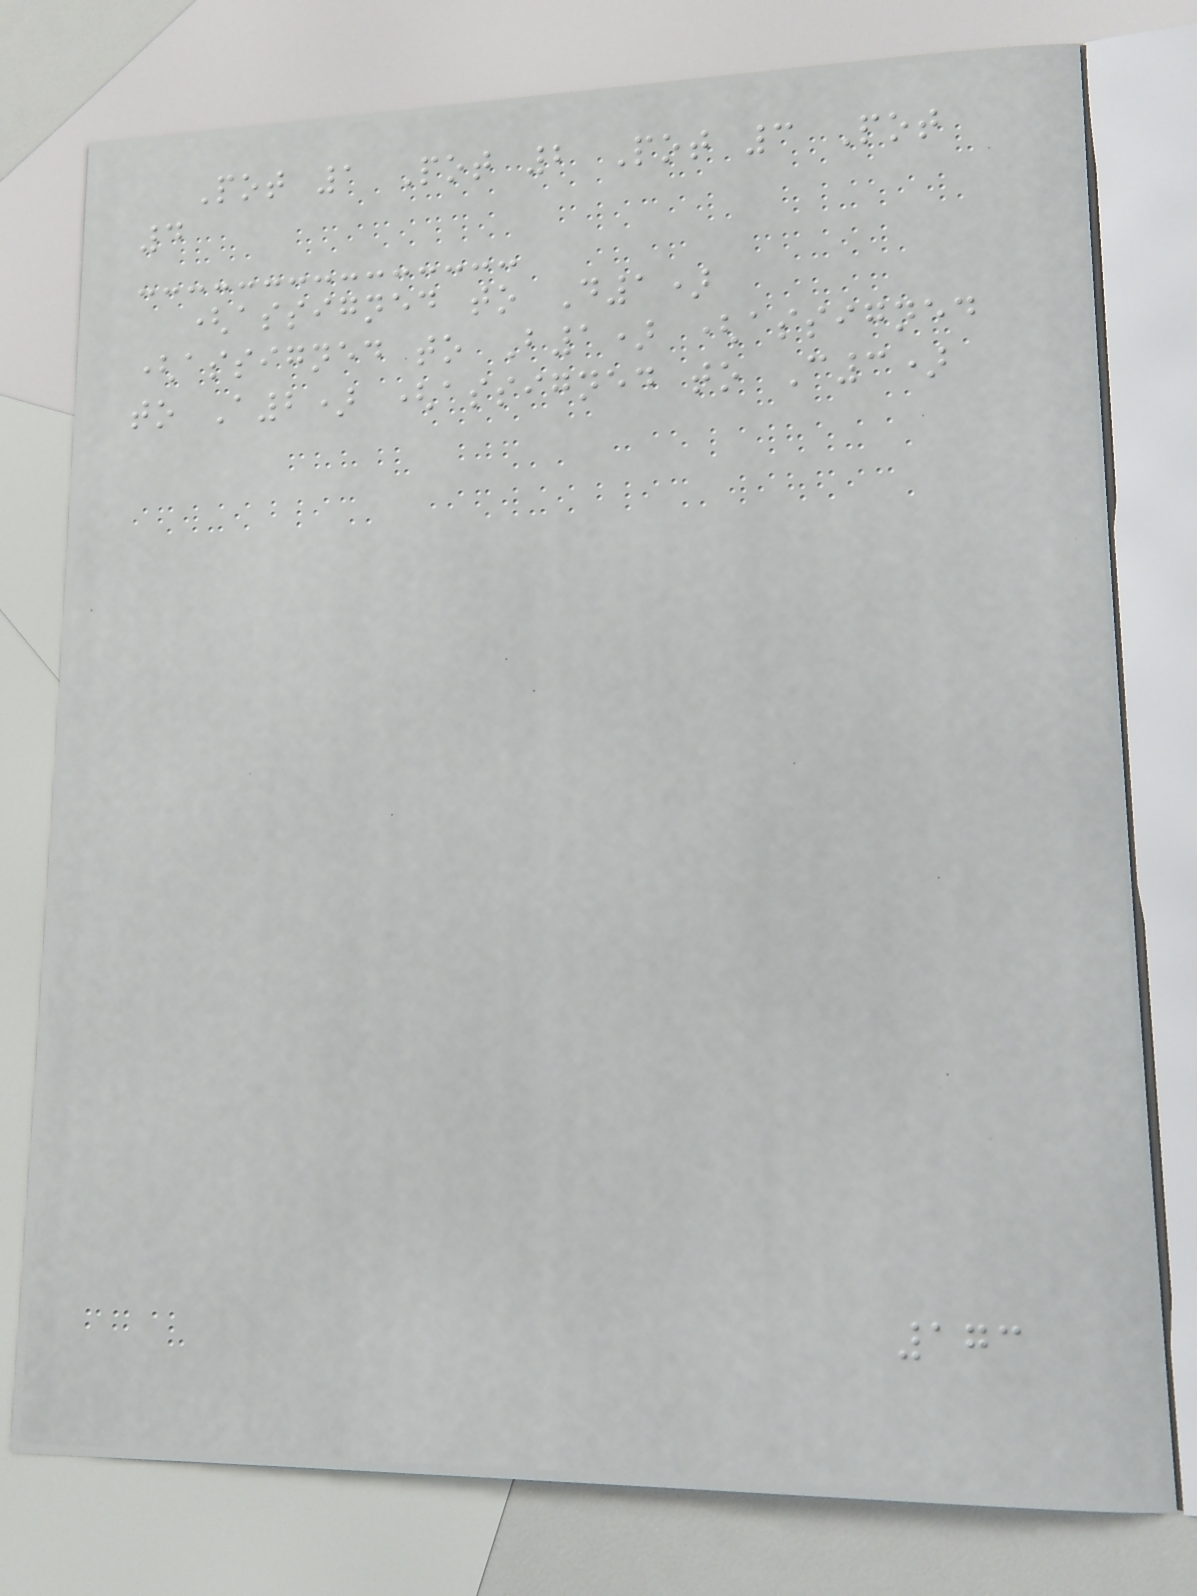Pot 1 Pot 2 Pot 3 Pot
4
(assigned to D1)
(assigned to B1) (assigned
to A2) (assigned to C3)
173
